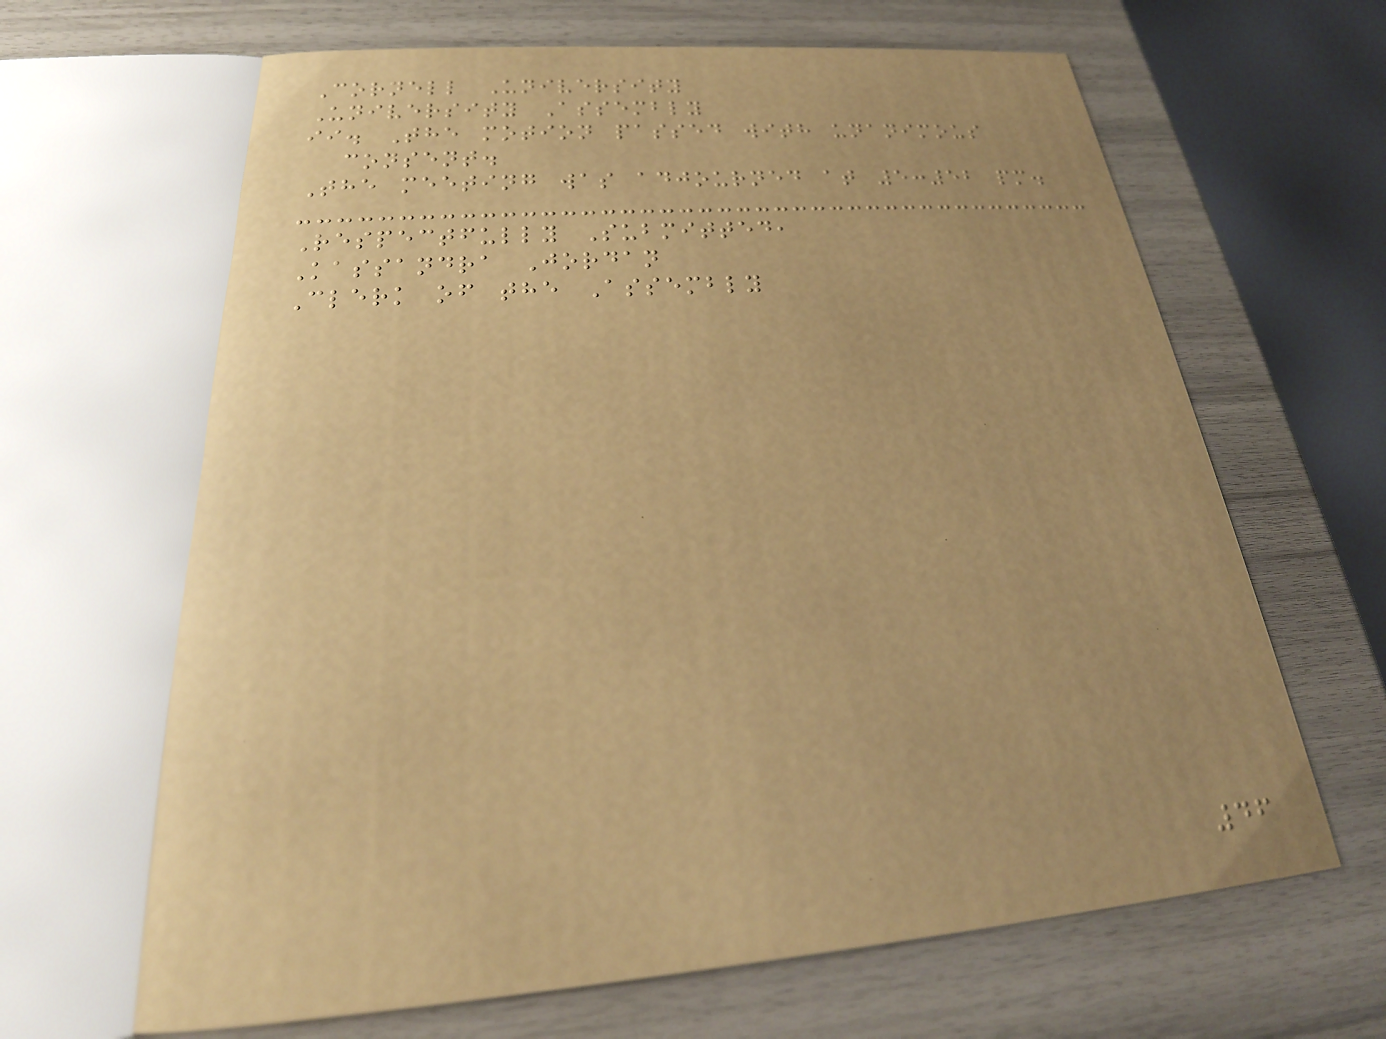Cornell University
University Assembly
ii. The motion passed with unanimous
consent.
The meeting was adjourned at 5:52 pm.
Respectfully Submitted,
Kassandra Jordan
Clerk of the Assembly
46
